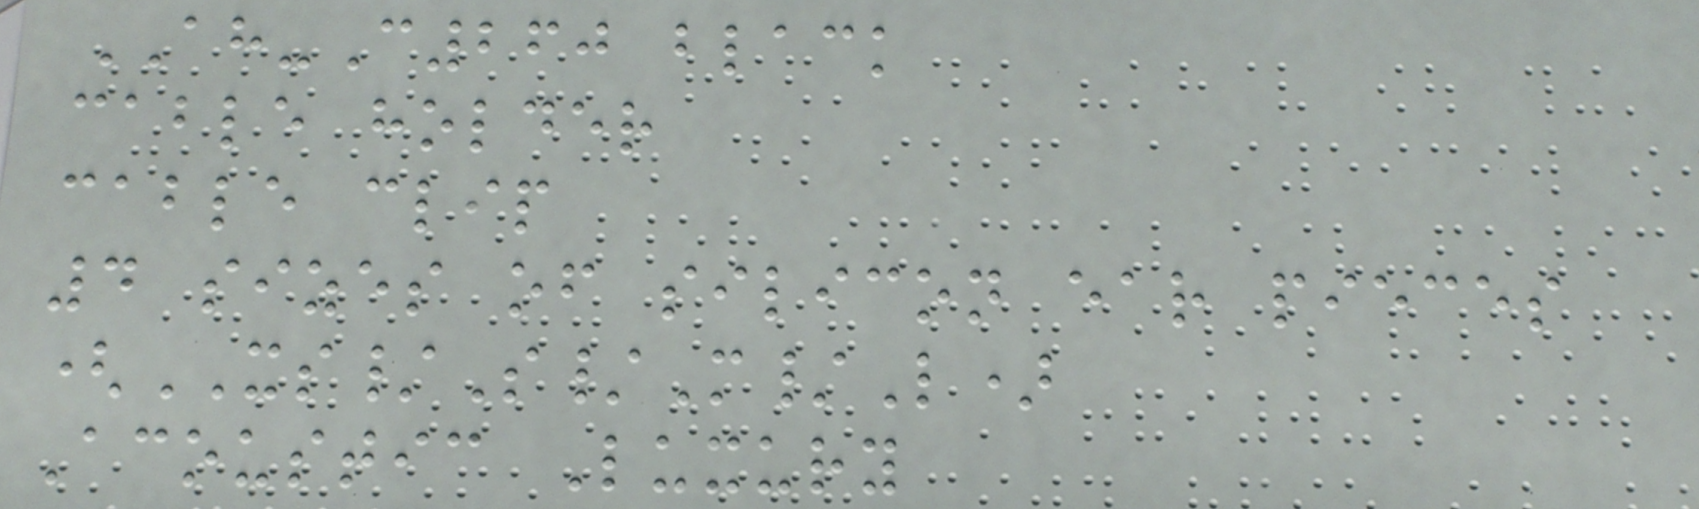AH-C260 black
cable holder
cable clip
4 sizes of silicon ear pieces
(XS/S/M/L)
Acoustic Luxury
